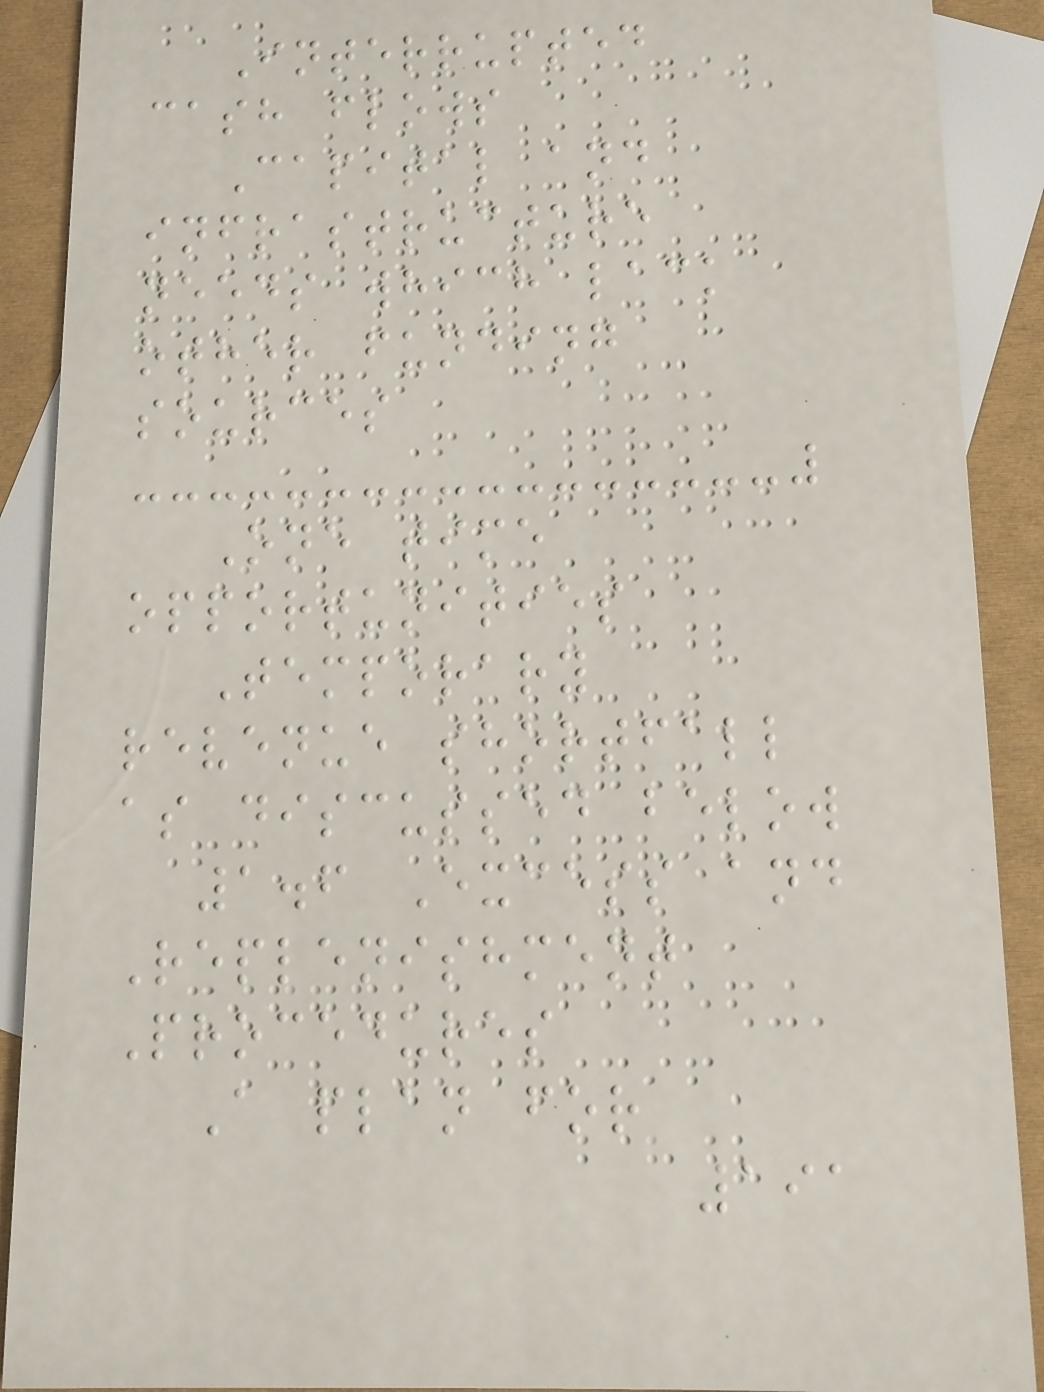Interrupted
cash flows
Capital and
infrastructure
needs which lack
other funding
sources
One time
opportunities
Temporary
revenue shortfall
as discussed below
1.6 Excess and
Replenishment
Procedures
A plan for
191
